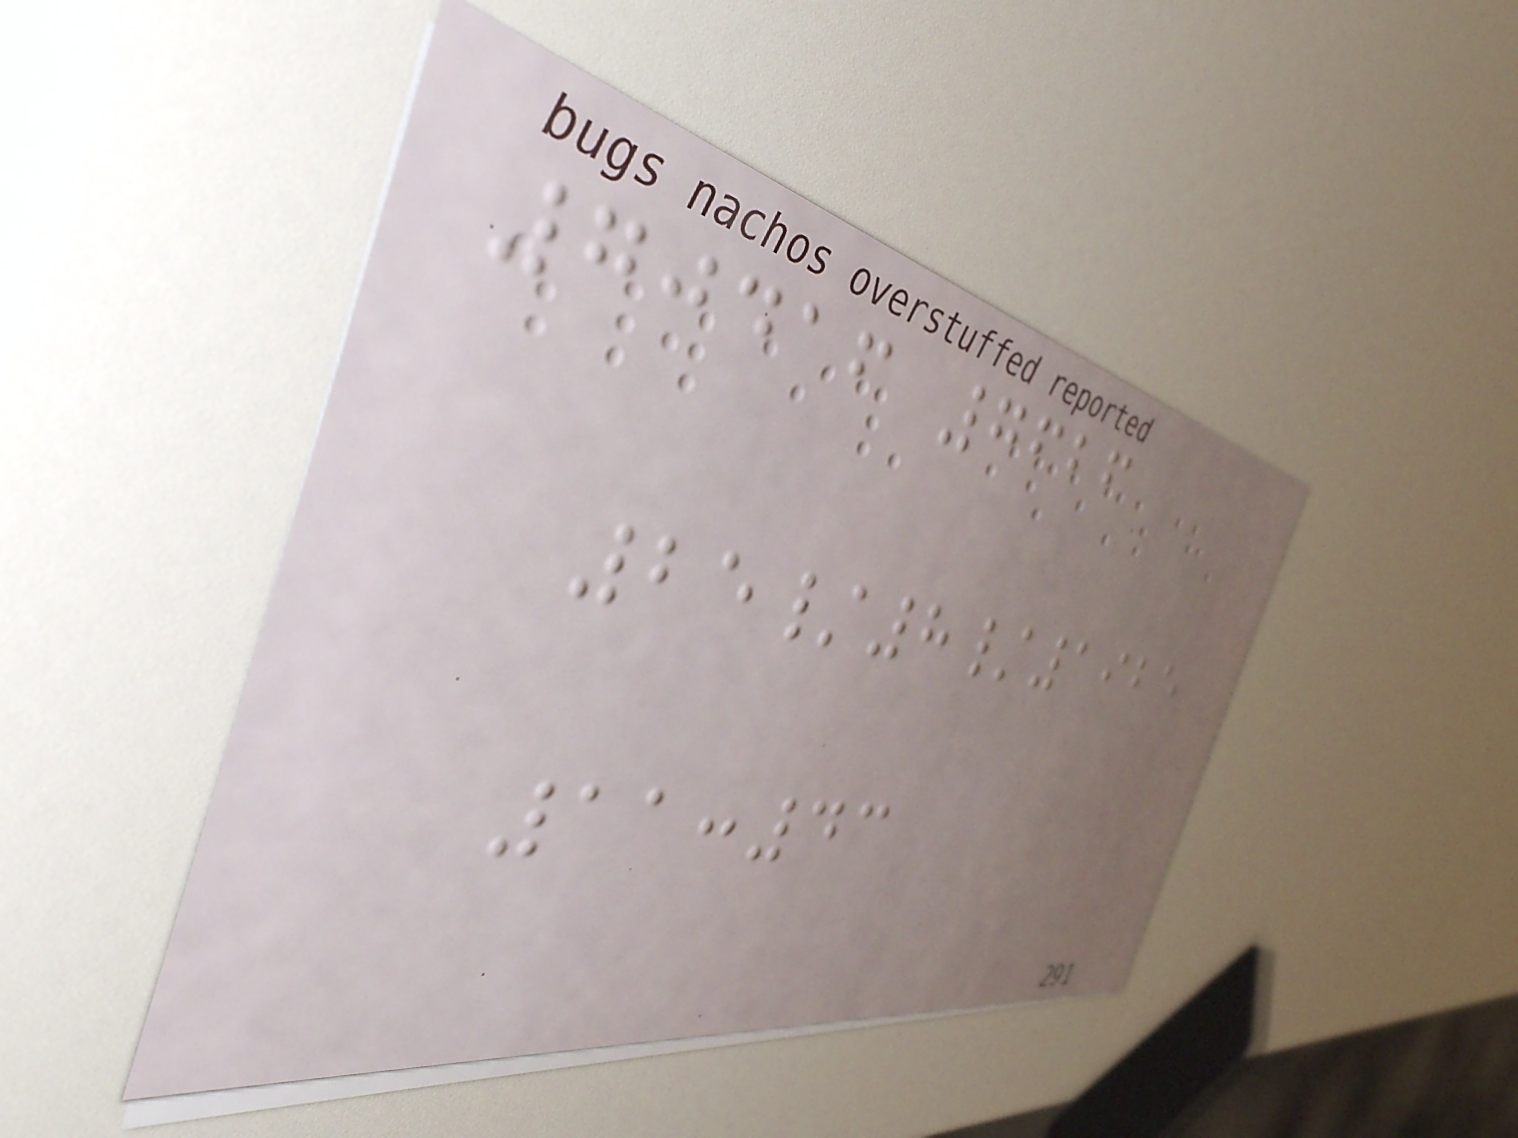70416 7626
25/8/1925
11:43
